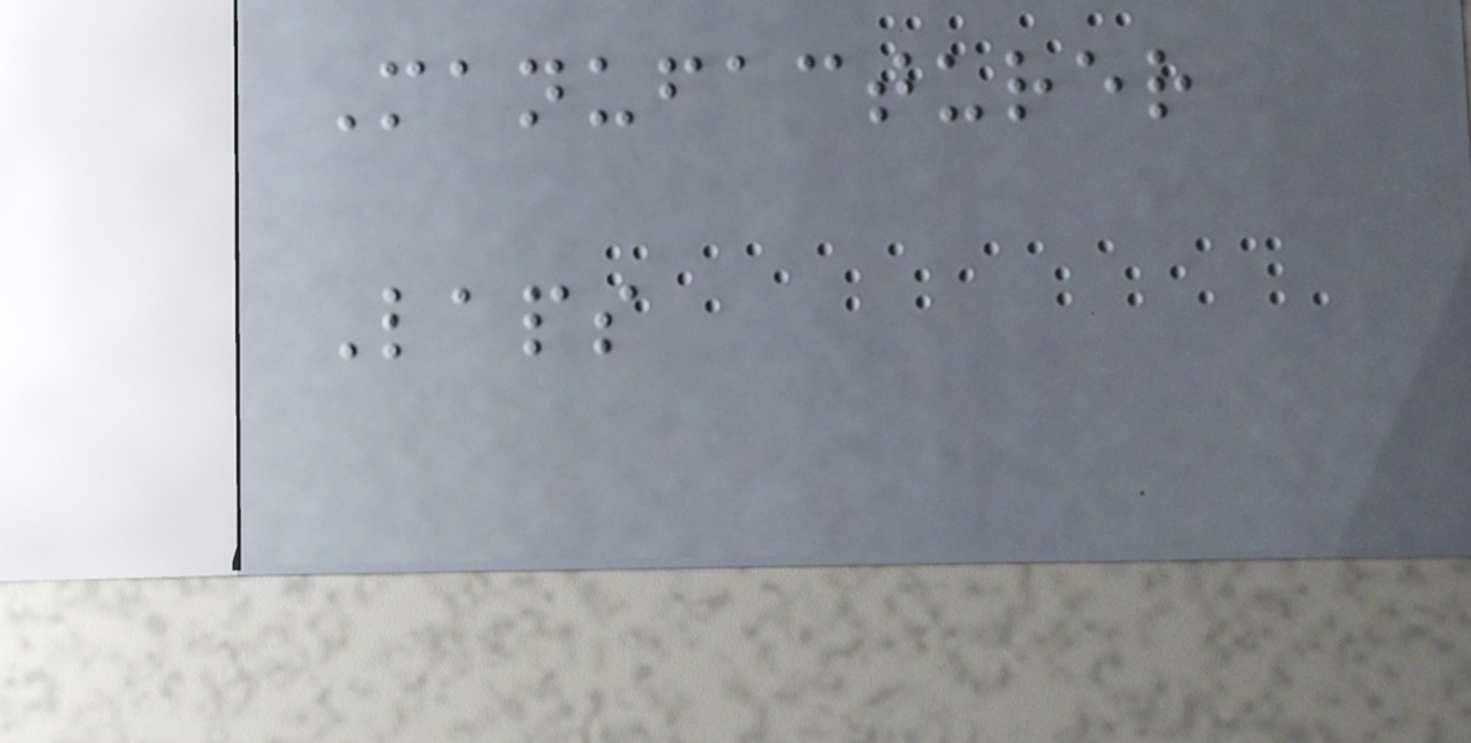Manufacturer
Laps
